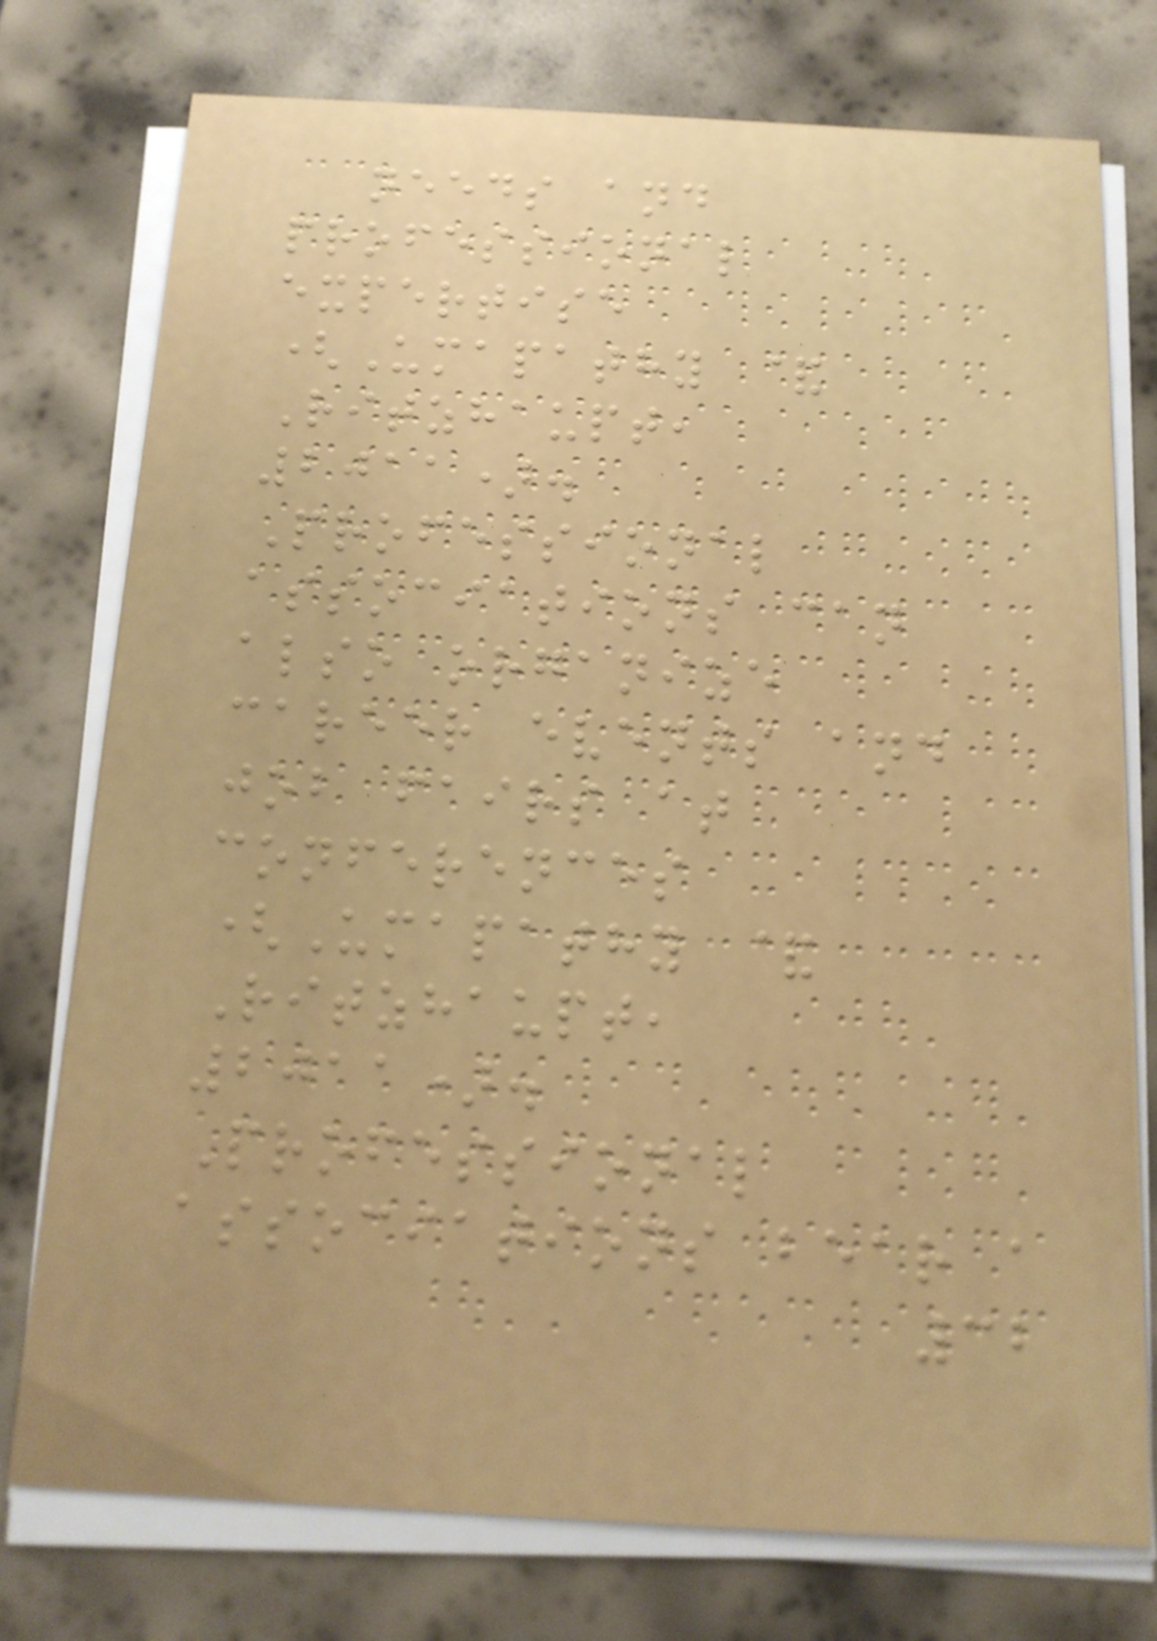needs and
professional
expertise
(Umapathy &
Ritzhaupt,
2011).
Professional
associations can
also organize
career events and
job fairs at
conferences
(Umapathy &
Ritzhaupt,
2011).
Professional
associations bear a
32
